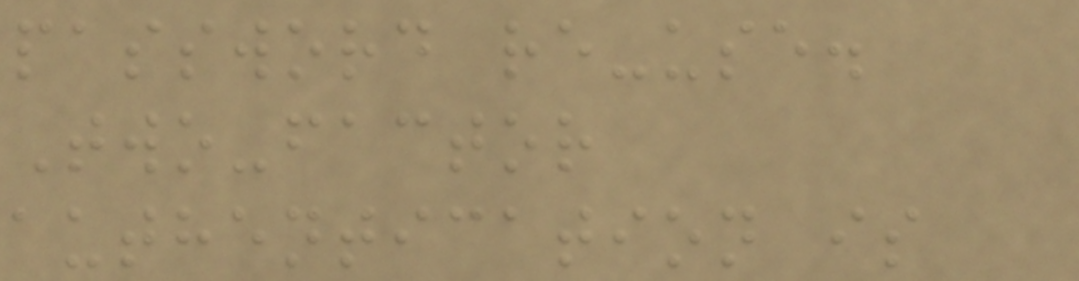password re-use.
Two-factor
authentication is
